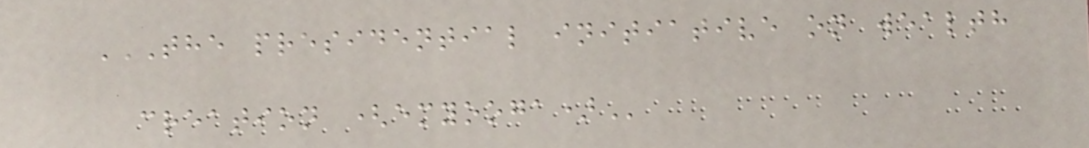THE PRESIDENTIAL INITIATIVE ON WEALTH
CREATION (EMYOOGA)
